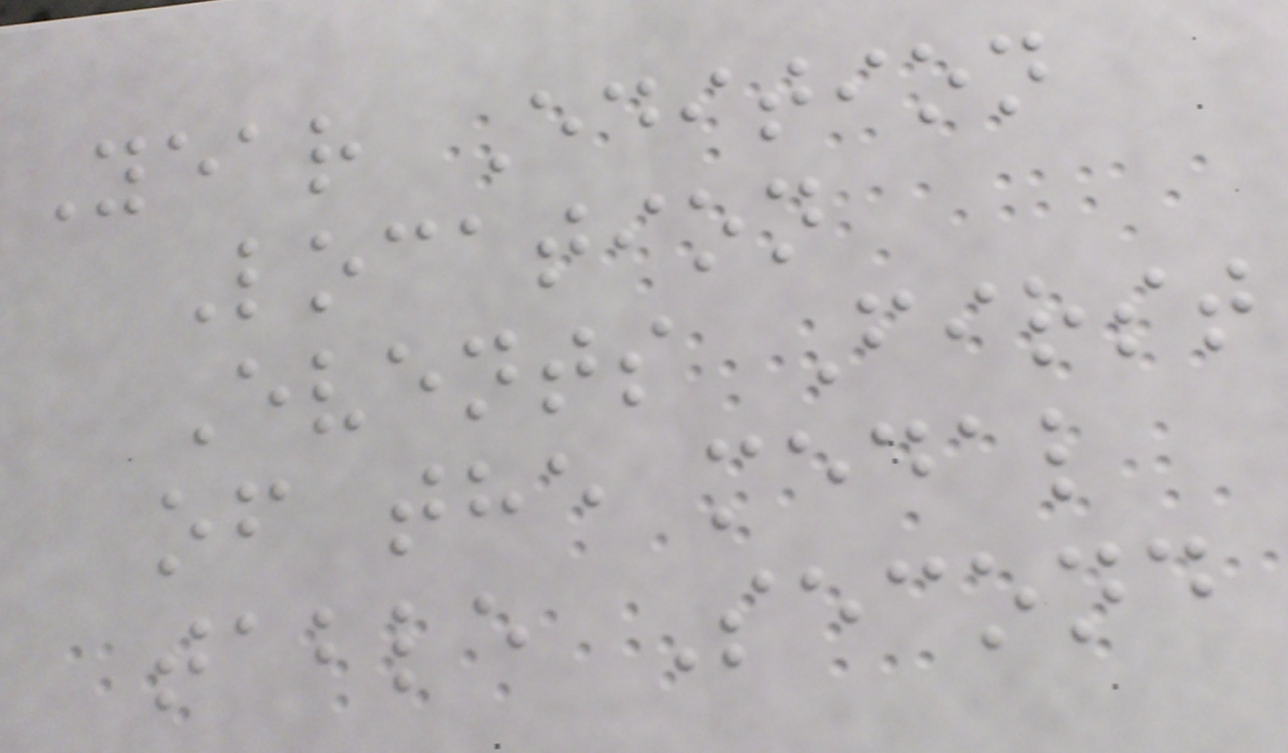Year Edition
Location
Events First
of the medal
table Second
